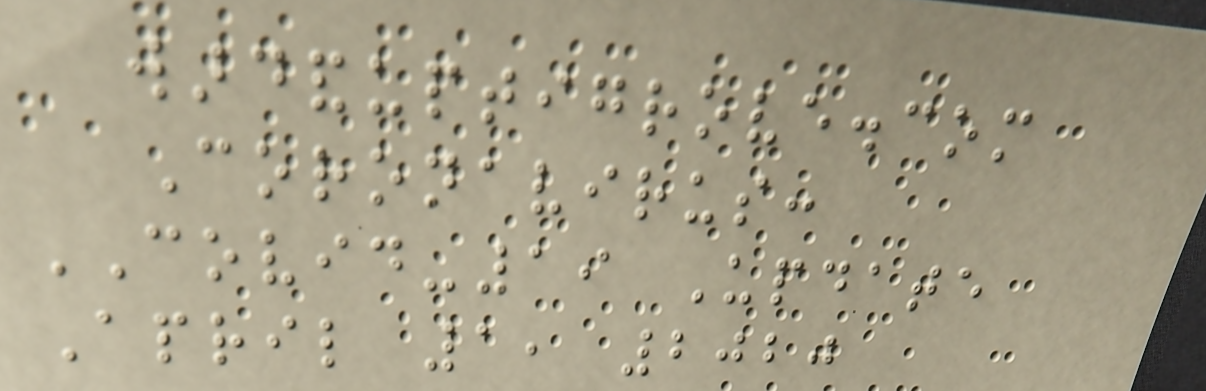wardanduptigrove.com
Coronavirus:
COVID-19 Update
April 1, 2020
